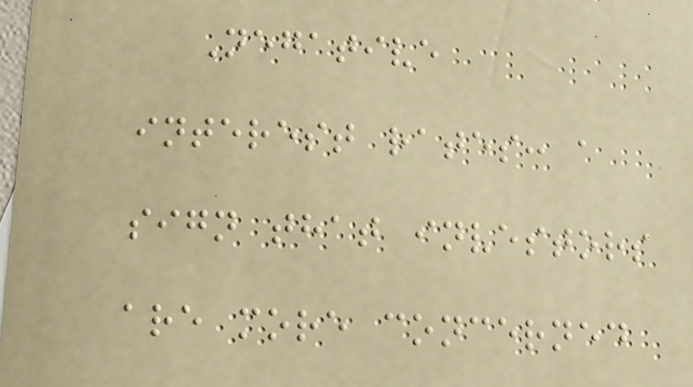Negative
interest rates: a
sign that investors
are more concerned
